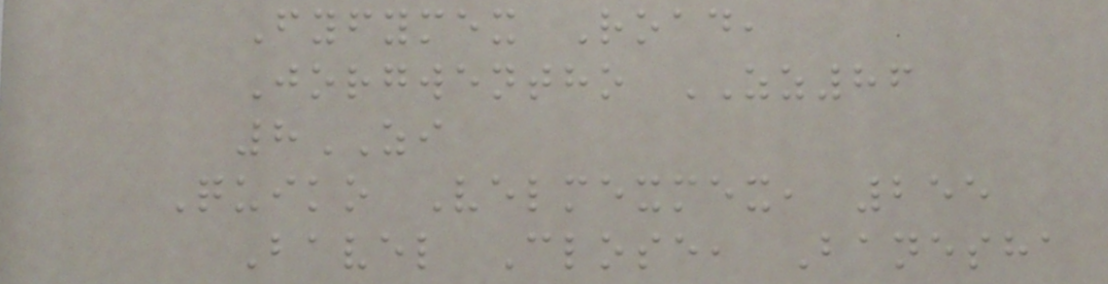Fyfymex Road,
Jorgwentho ZZ86
8ZI
Quiko Velmexmex, 255
Bavel Close, Banesha
